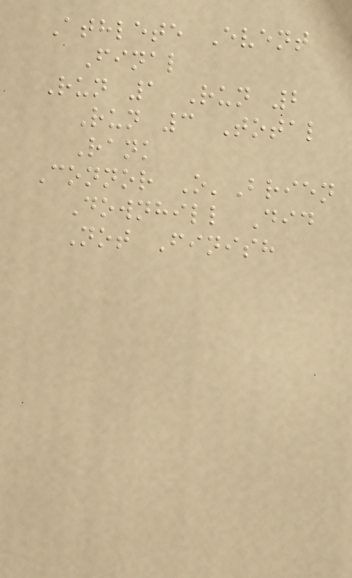Athlete Event
Final
Run 1 Run 2
Run 3 Total
Rank
Connor O'Brien
Downhill Did
Not Finish
